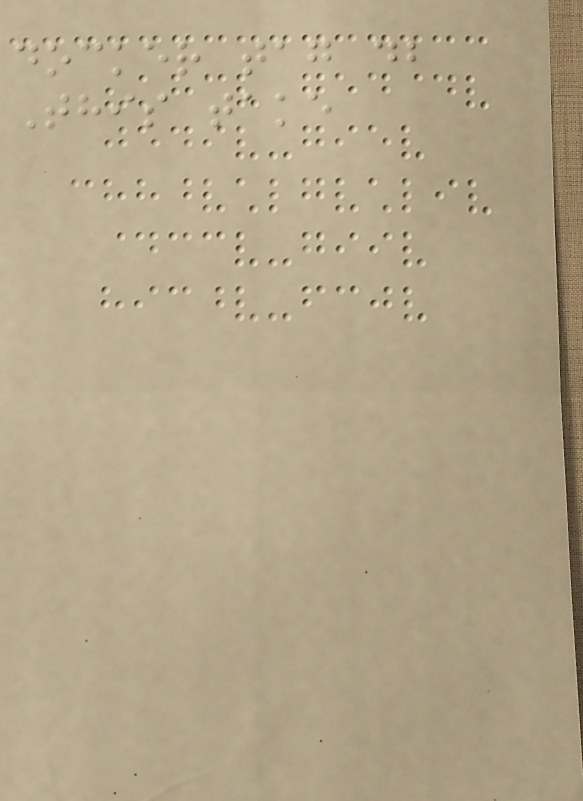docker tag db
This take
